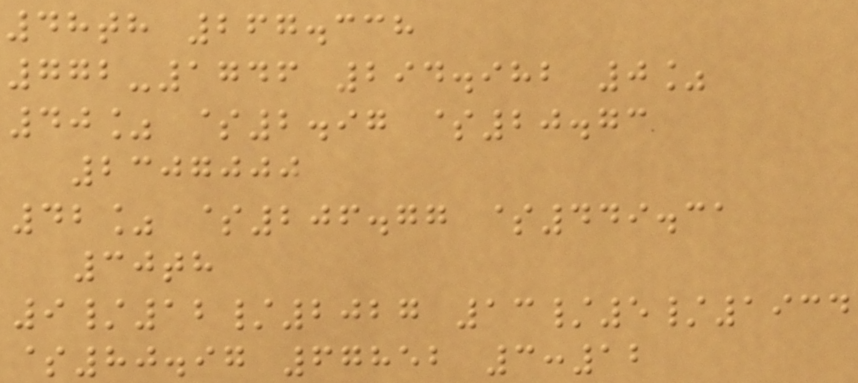48th 267.338
772-1746 294.982 0%
40% $2.97 $20.73
2307000
42% $206.77 $449.31
30th
9/12/2027 13/5/1934
$80.97 67852 3:12
